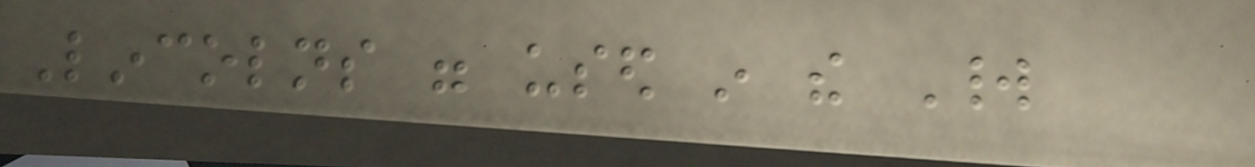Lincolns were used in the World
